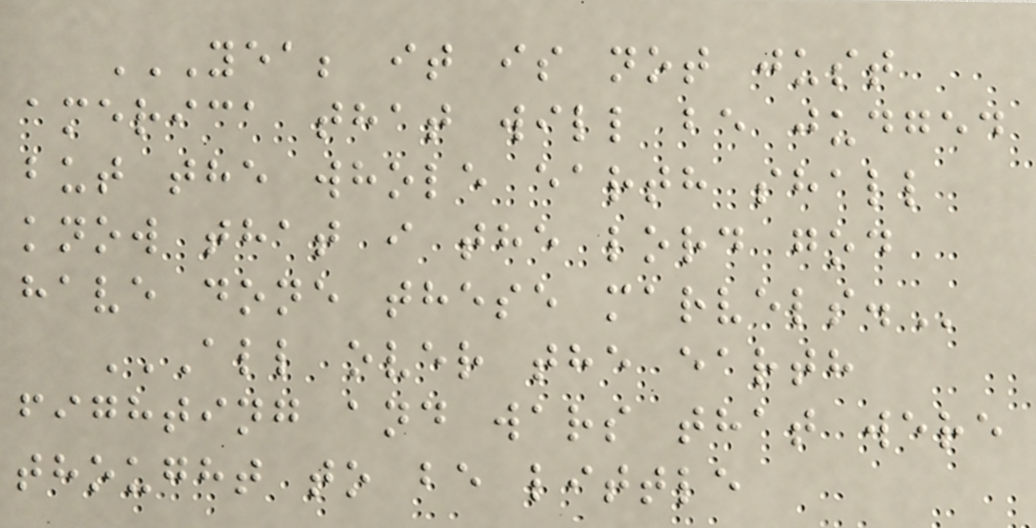YEA; IT IS NOT JUST
AMERICA THAT WILL BE JUDGED
BUT THE WHOLE EARTH SHALL
KNOW THAT I THE LORD GOD
HAVE DONE THESE MARVELS.
ALL OVER THE EARTH
FIGHTING AND WARS THAT WERE
THOUGHT TO BE LITTLE
